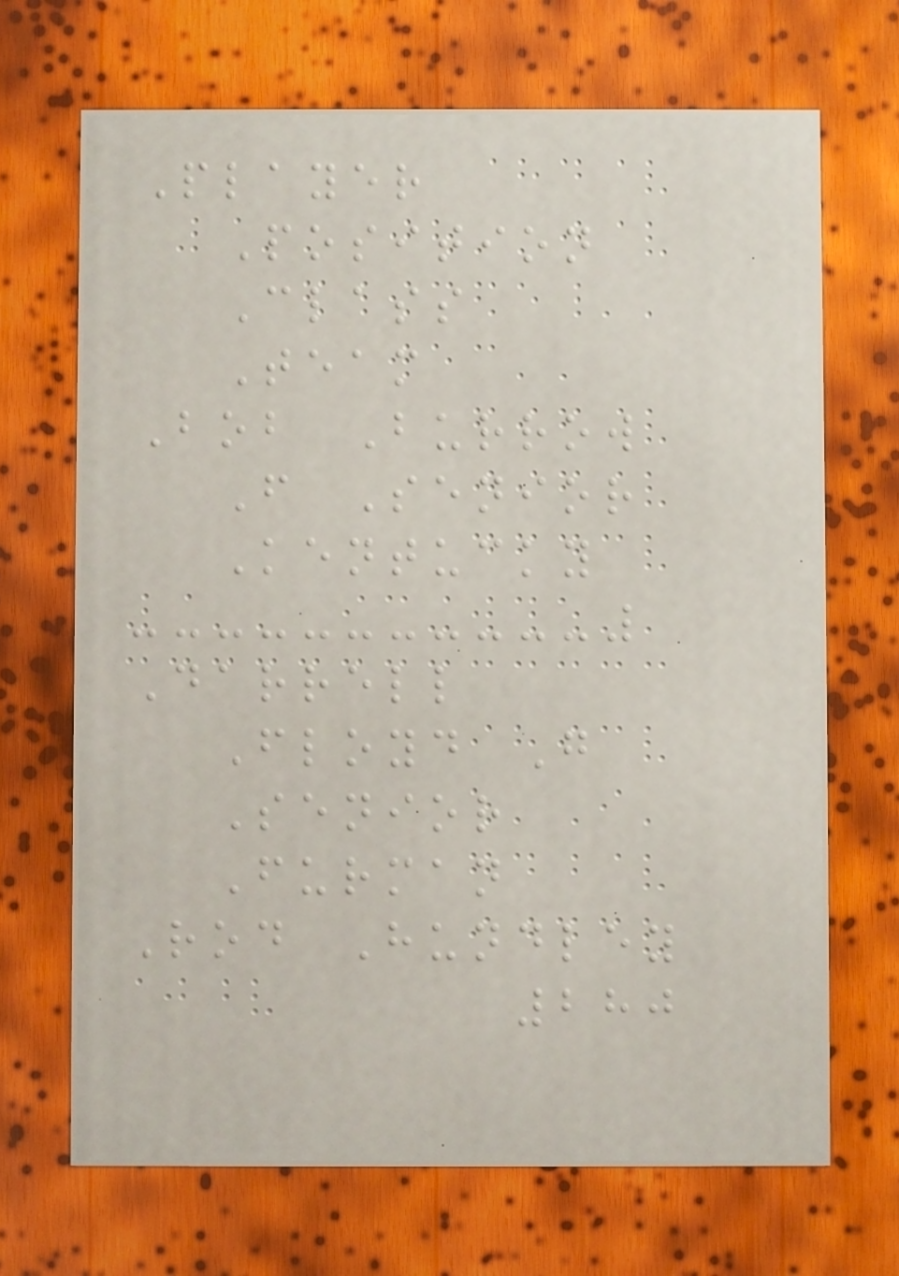Player
Position
Class
Team
Bob Burrow
F Senior
Kentucky
Darrell
Floyd G
Senior
Furman
Rod Hundley
280
